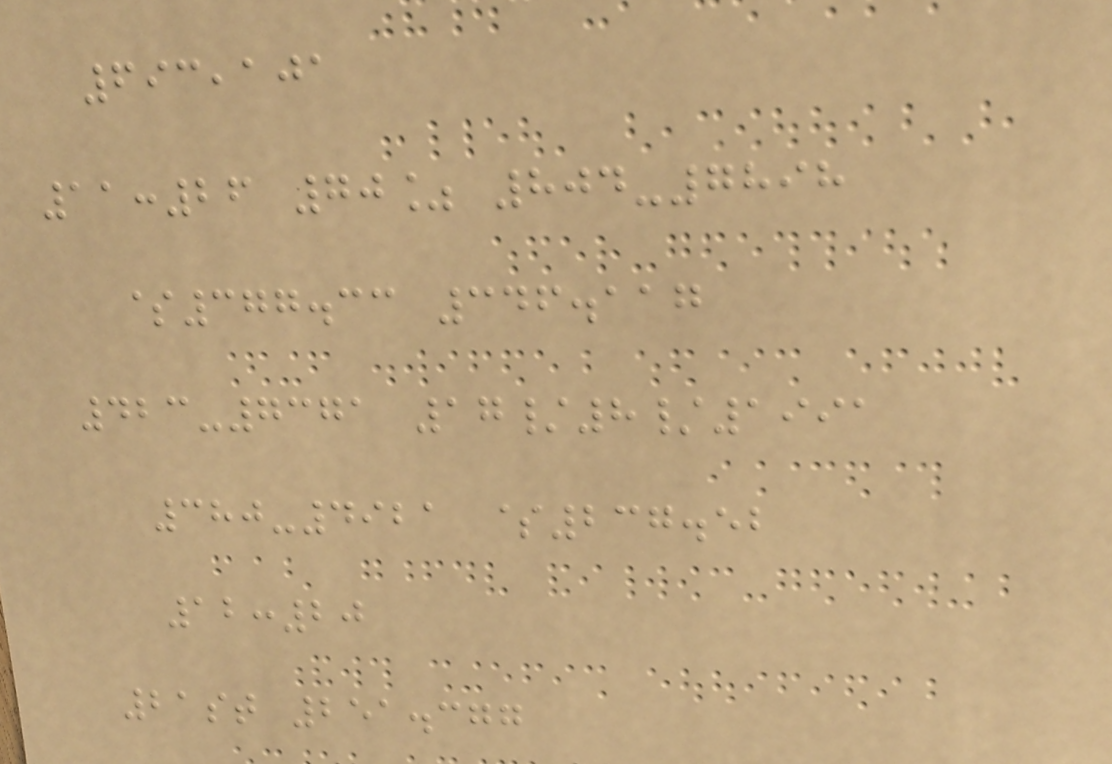693,101
11:26 70% 804-7898
$377.33 346.117
423-7371 17/8/1991
380-4921 $237.52
12:20
21st 251.377
